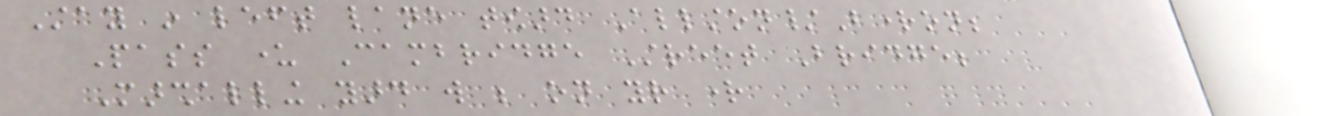Stay in left lane toward Allston/Brighton;
Pass under Cambridge Street Bridge;
Marshalling yard will be on your right
